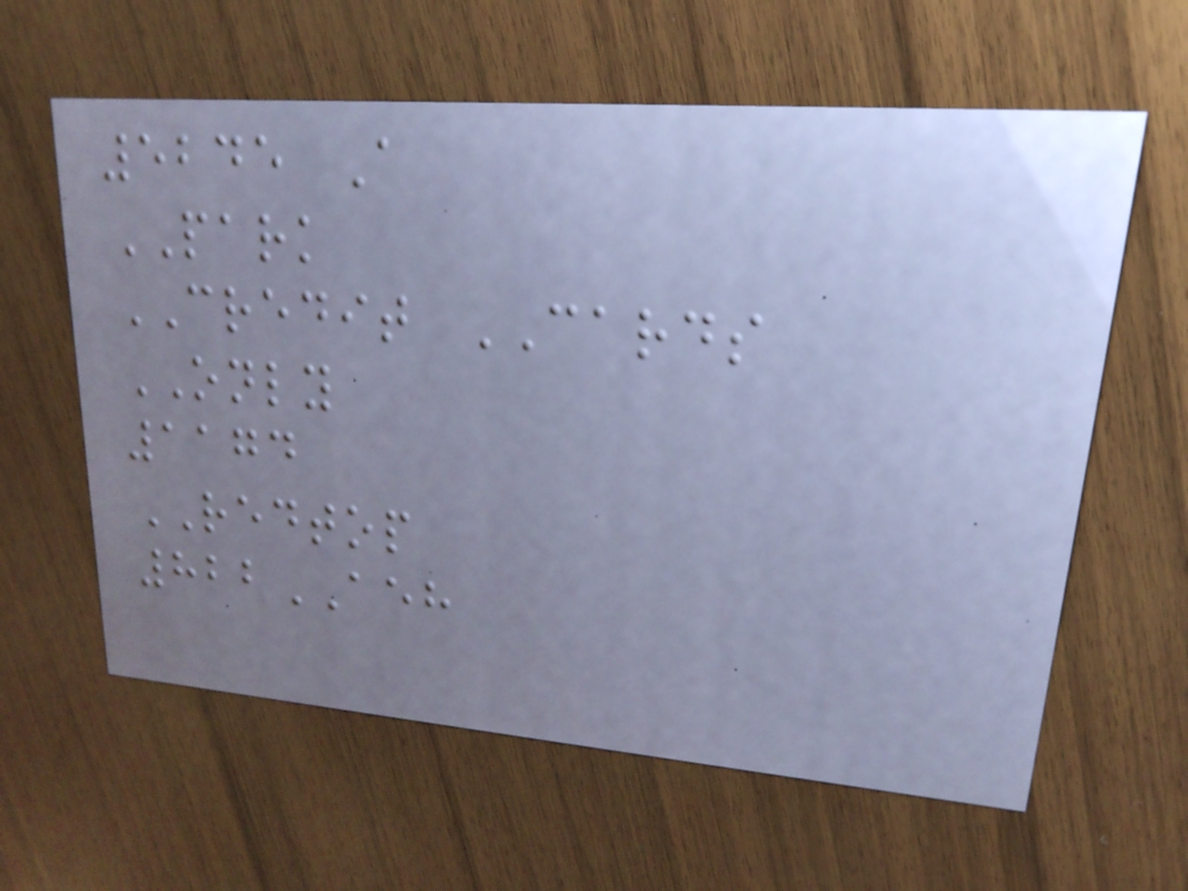5245 A
PARK
CREDIT CARDS
ONLY
1174
REDTOP
822AEH
